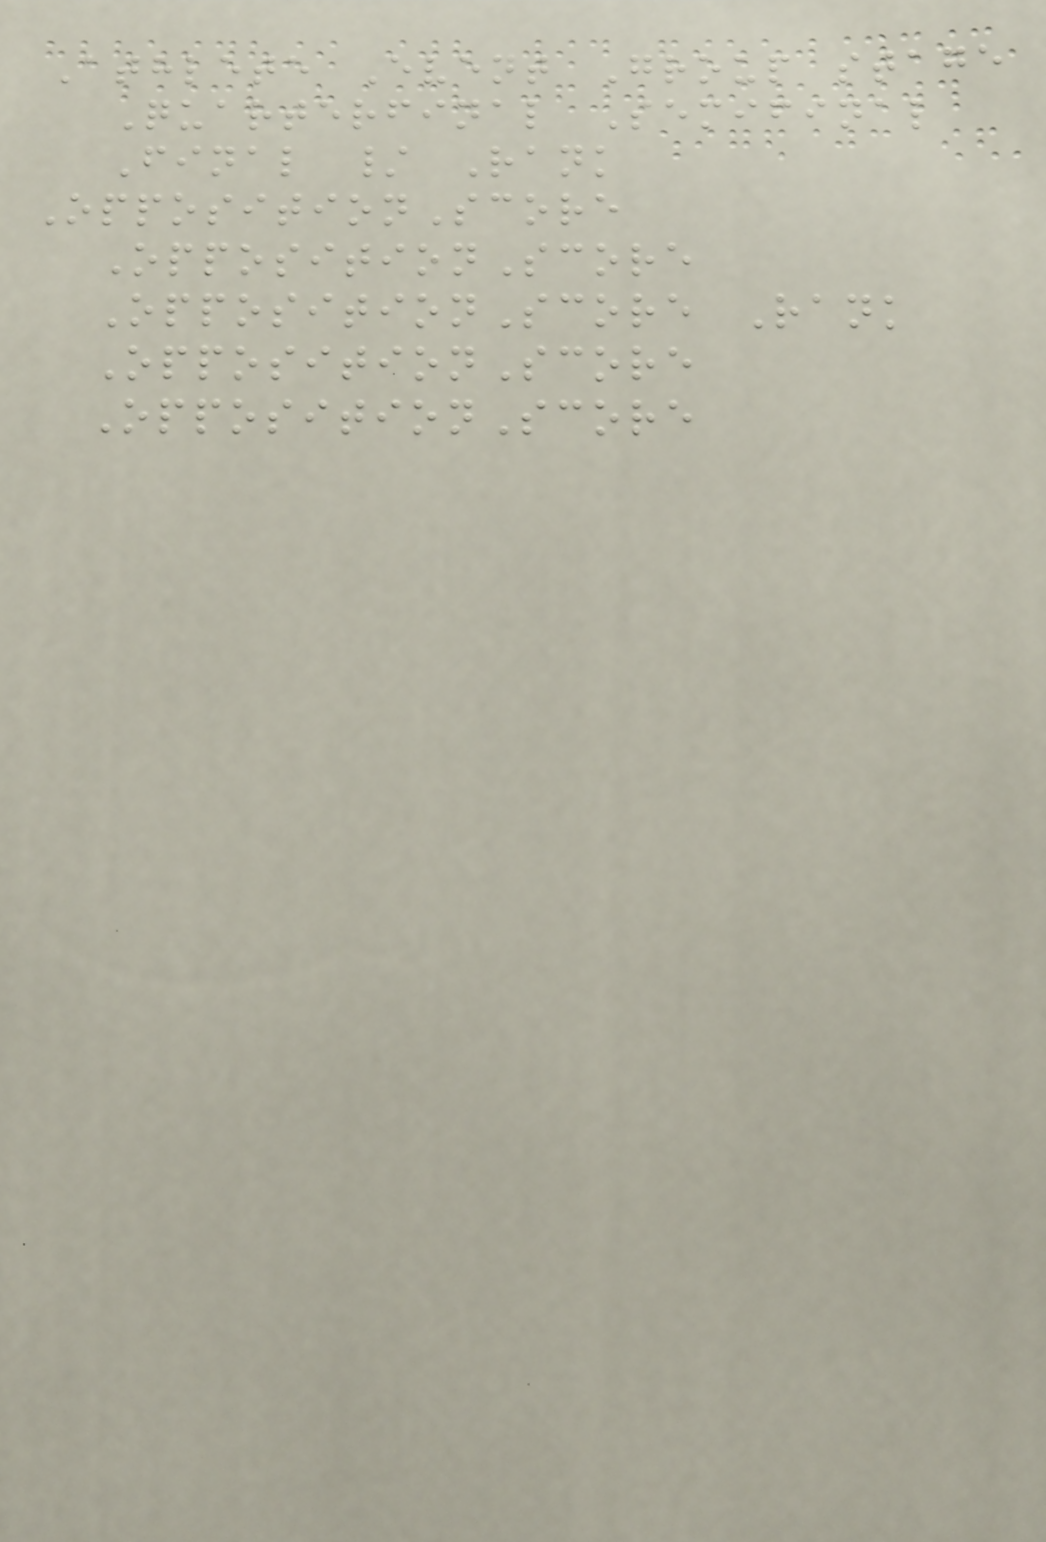Athlete Event Group stage
Quarterfinal Semifinal
Final / Rank
OppositionScore
OppositionScore
OppositionScore Rank
OppositionScore
OppositionScore
